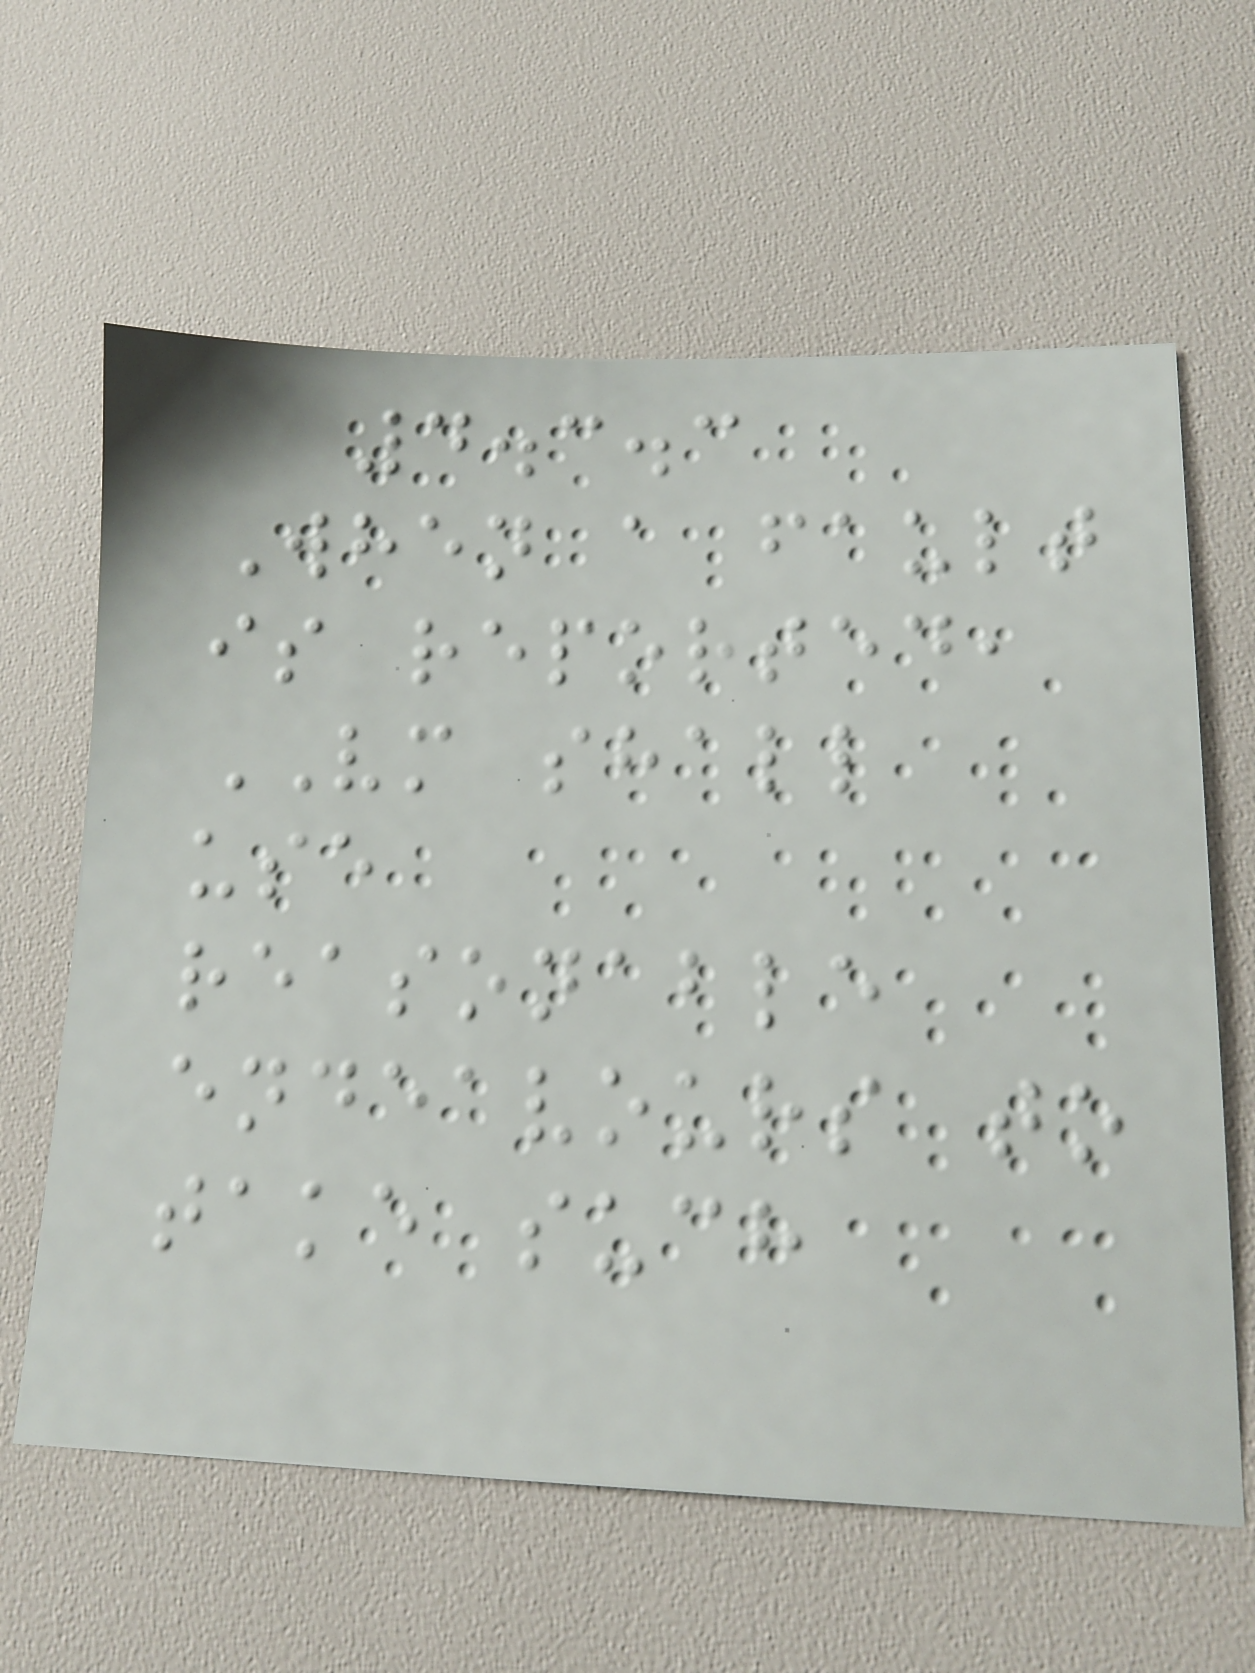4.3.3
When a fault
is reported,
VM shall
use
reasonable
endeavours to
take such
